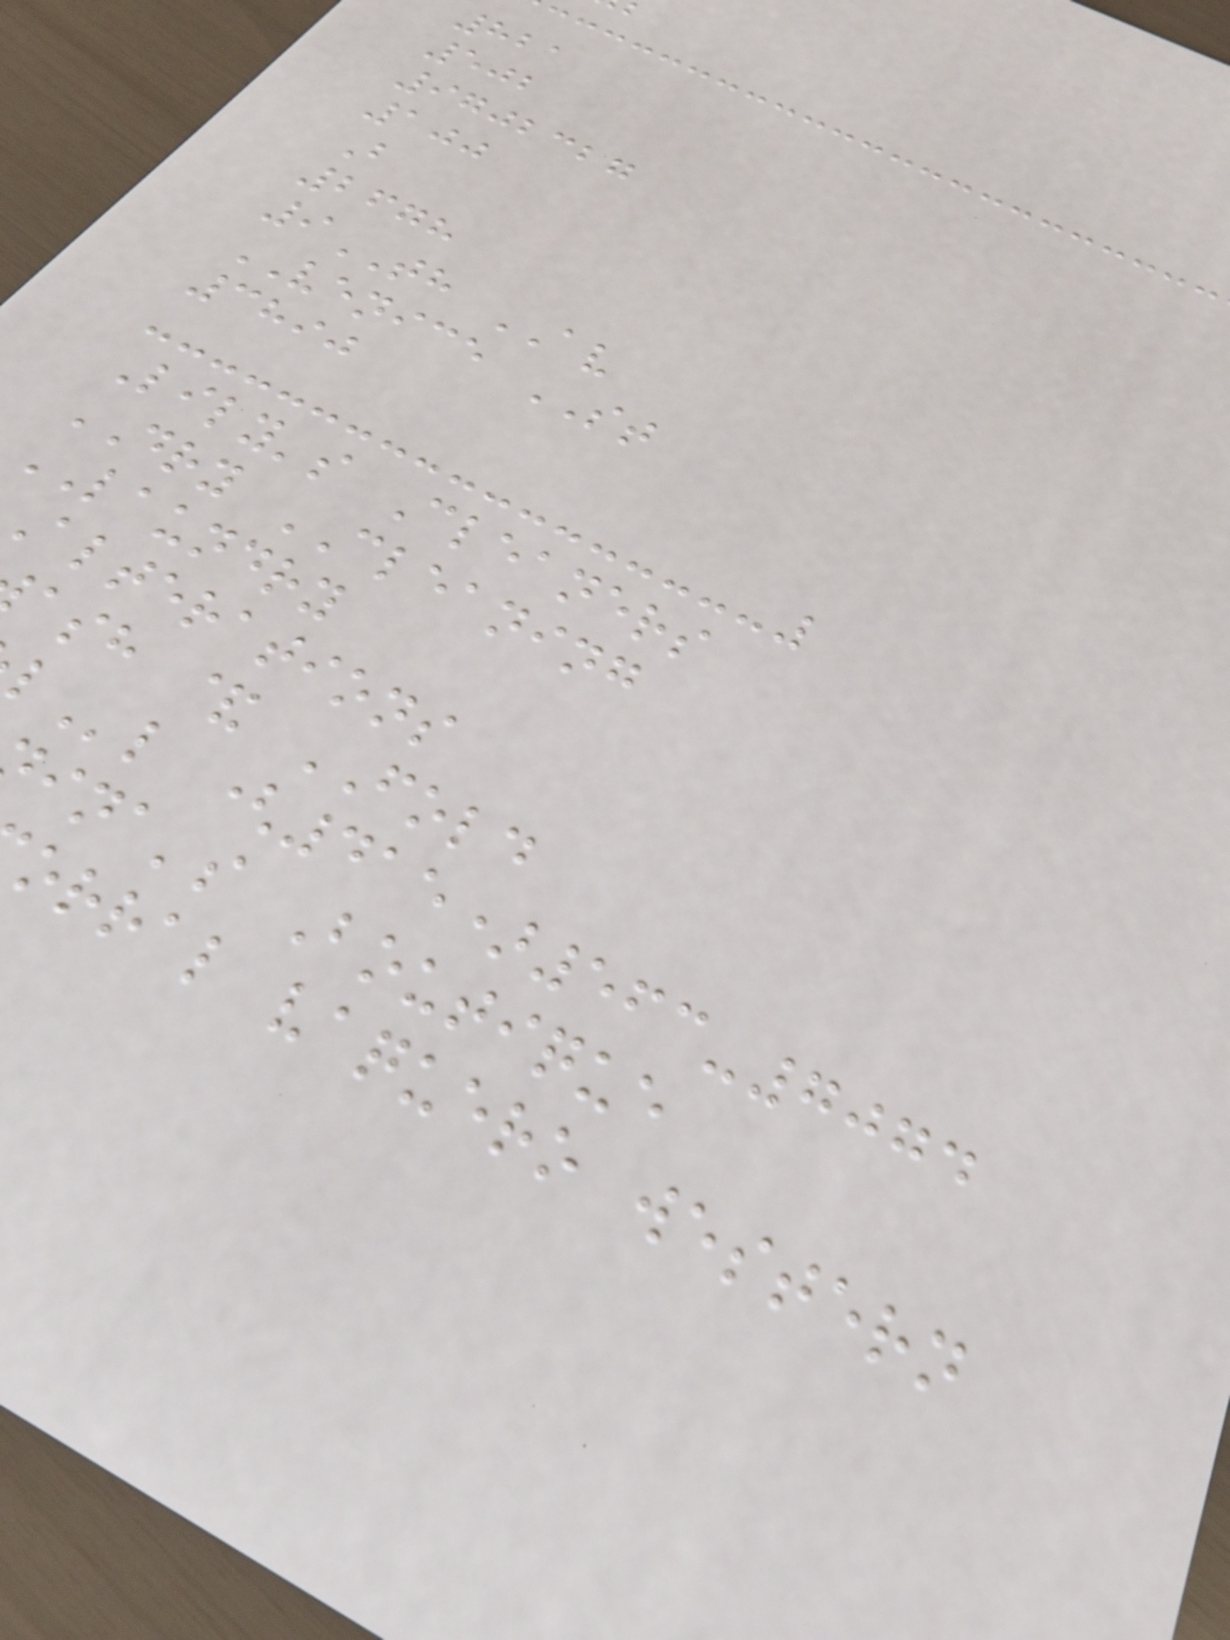821
502
9702327
100
B
2678
9TH AV
VENICE ST
3890
Lily's Cleaners
DRY CLEANING
LAUNDRY
alterations
ash & FOLD
l (415)563-7074
ina's Boutique
orral vaquero western
